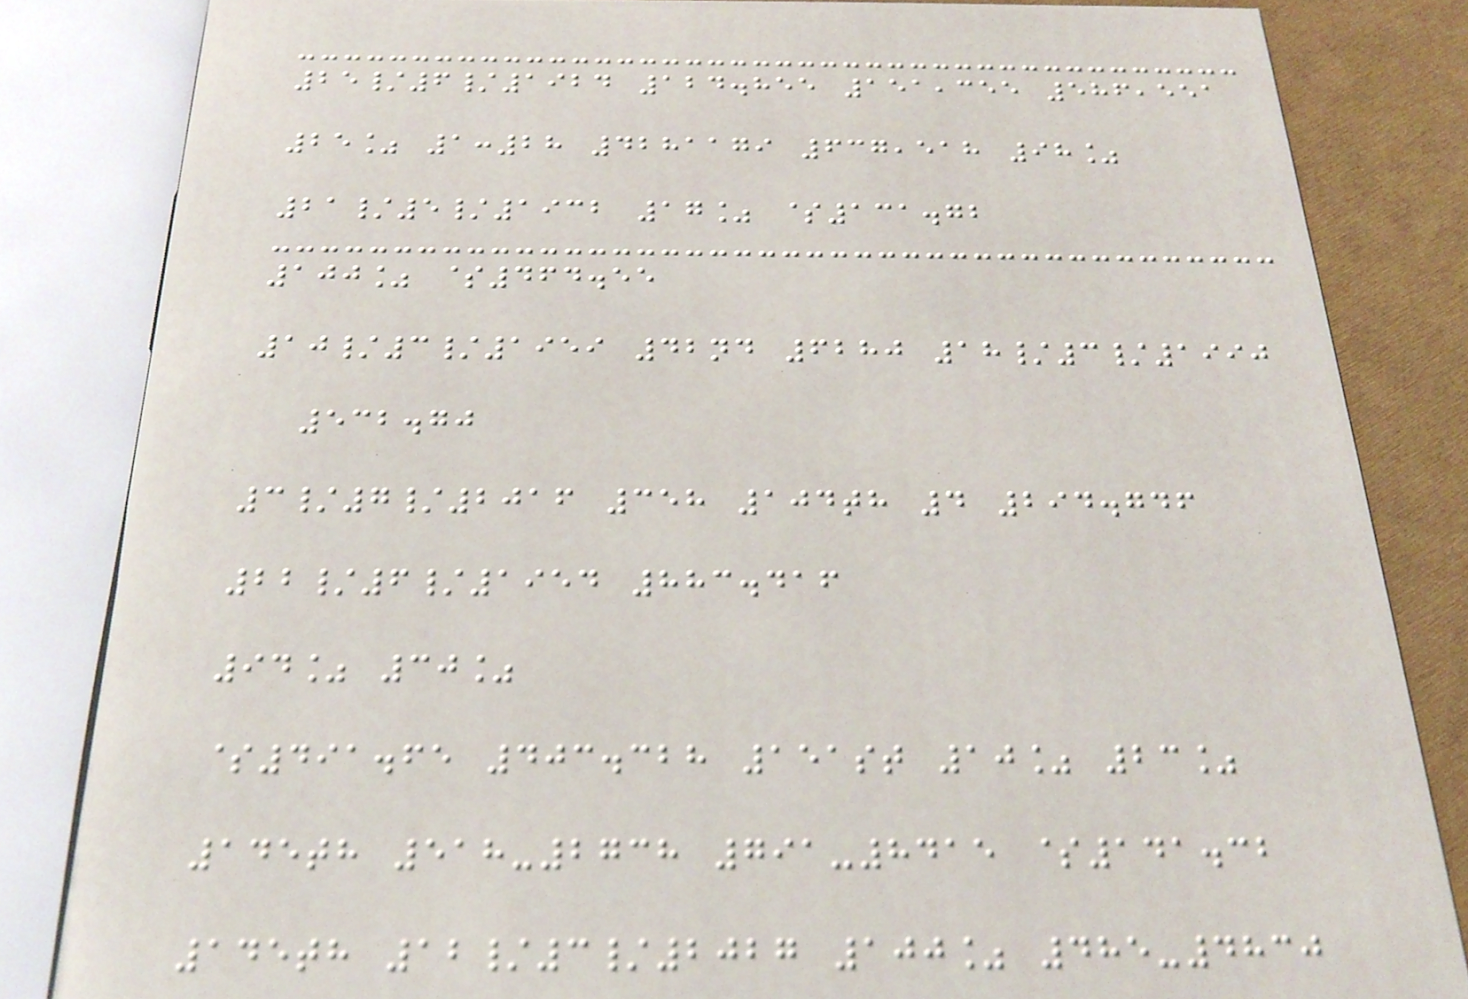25/6/1924 124.855 151,355 586,551
25% 1:28 4281179 637,518 98%
21/5/1932 17% $131.72
100% $464.55
10/3/1959 42nd 6280 18/3/1990
532.70
3/7/2016 358 104th 4 294.746
22/6/1954 883.416
94% 30%
$491.65 403.328 151st 10% 23%
145th 518-2738 791-8415 $141.32
145th 12/3/2027 100% 485-4830
